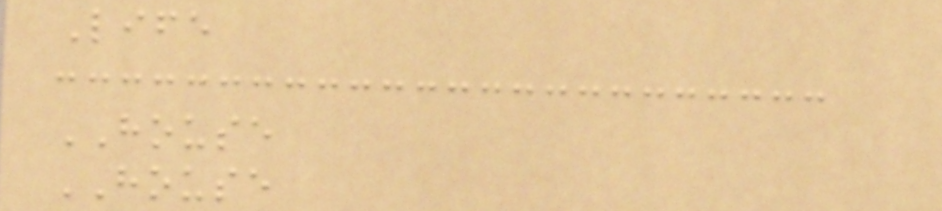Life
HOUSE
HOUSE
